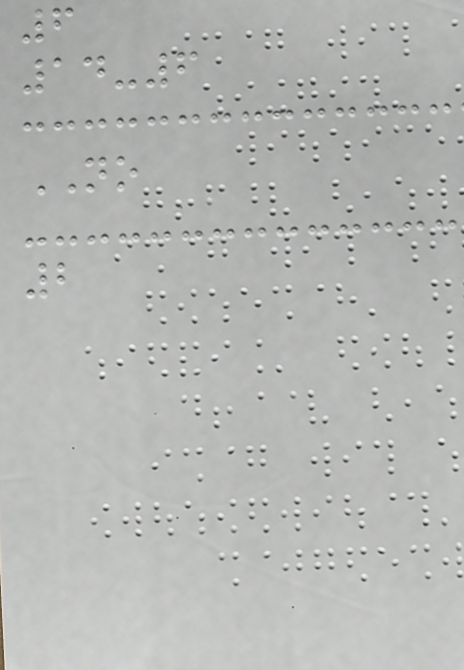6
14-6
NO
2
